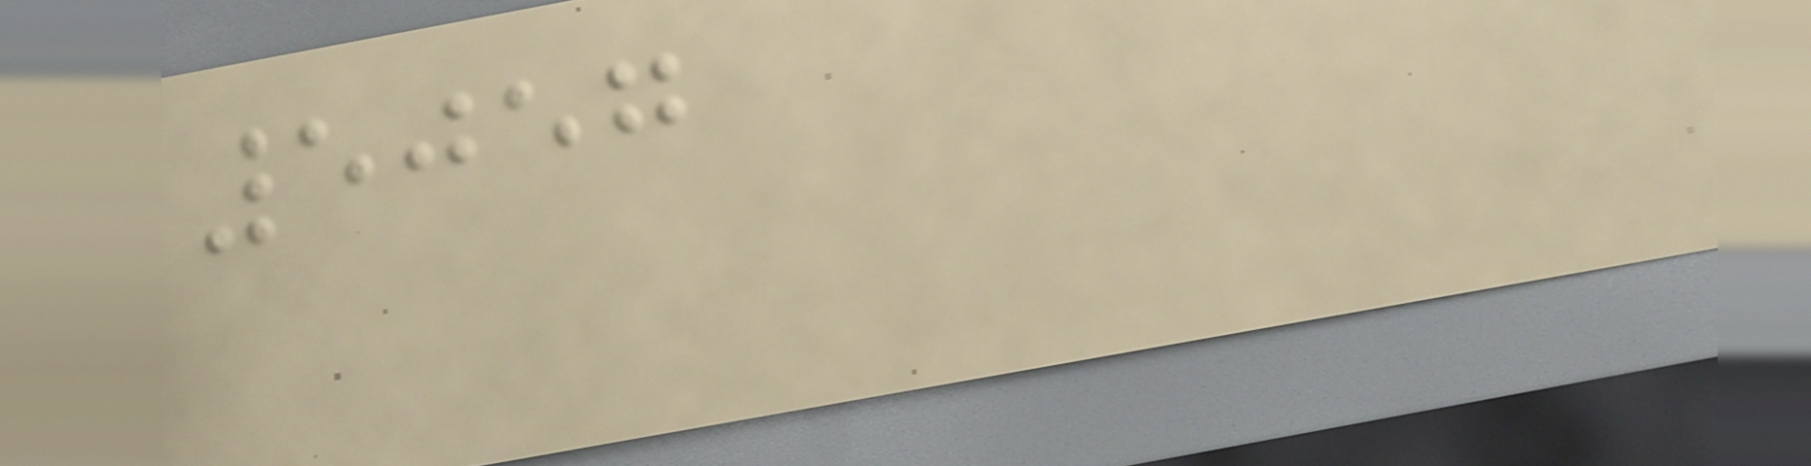5057
